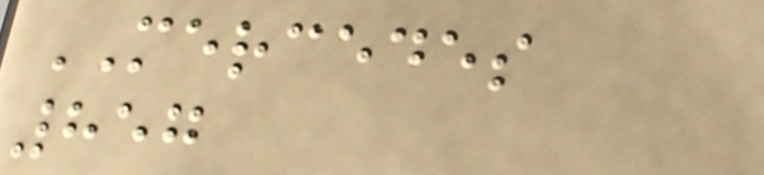MERCEDES
857
